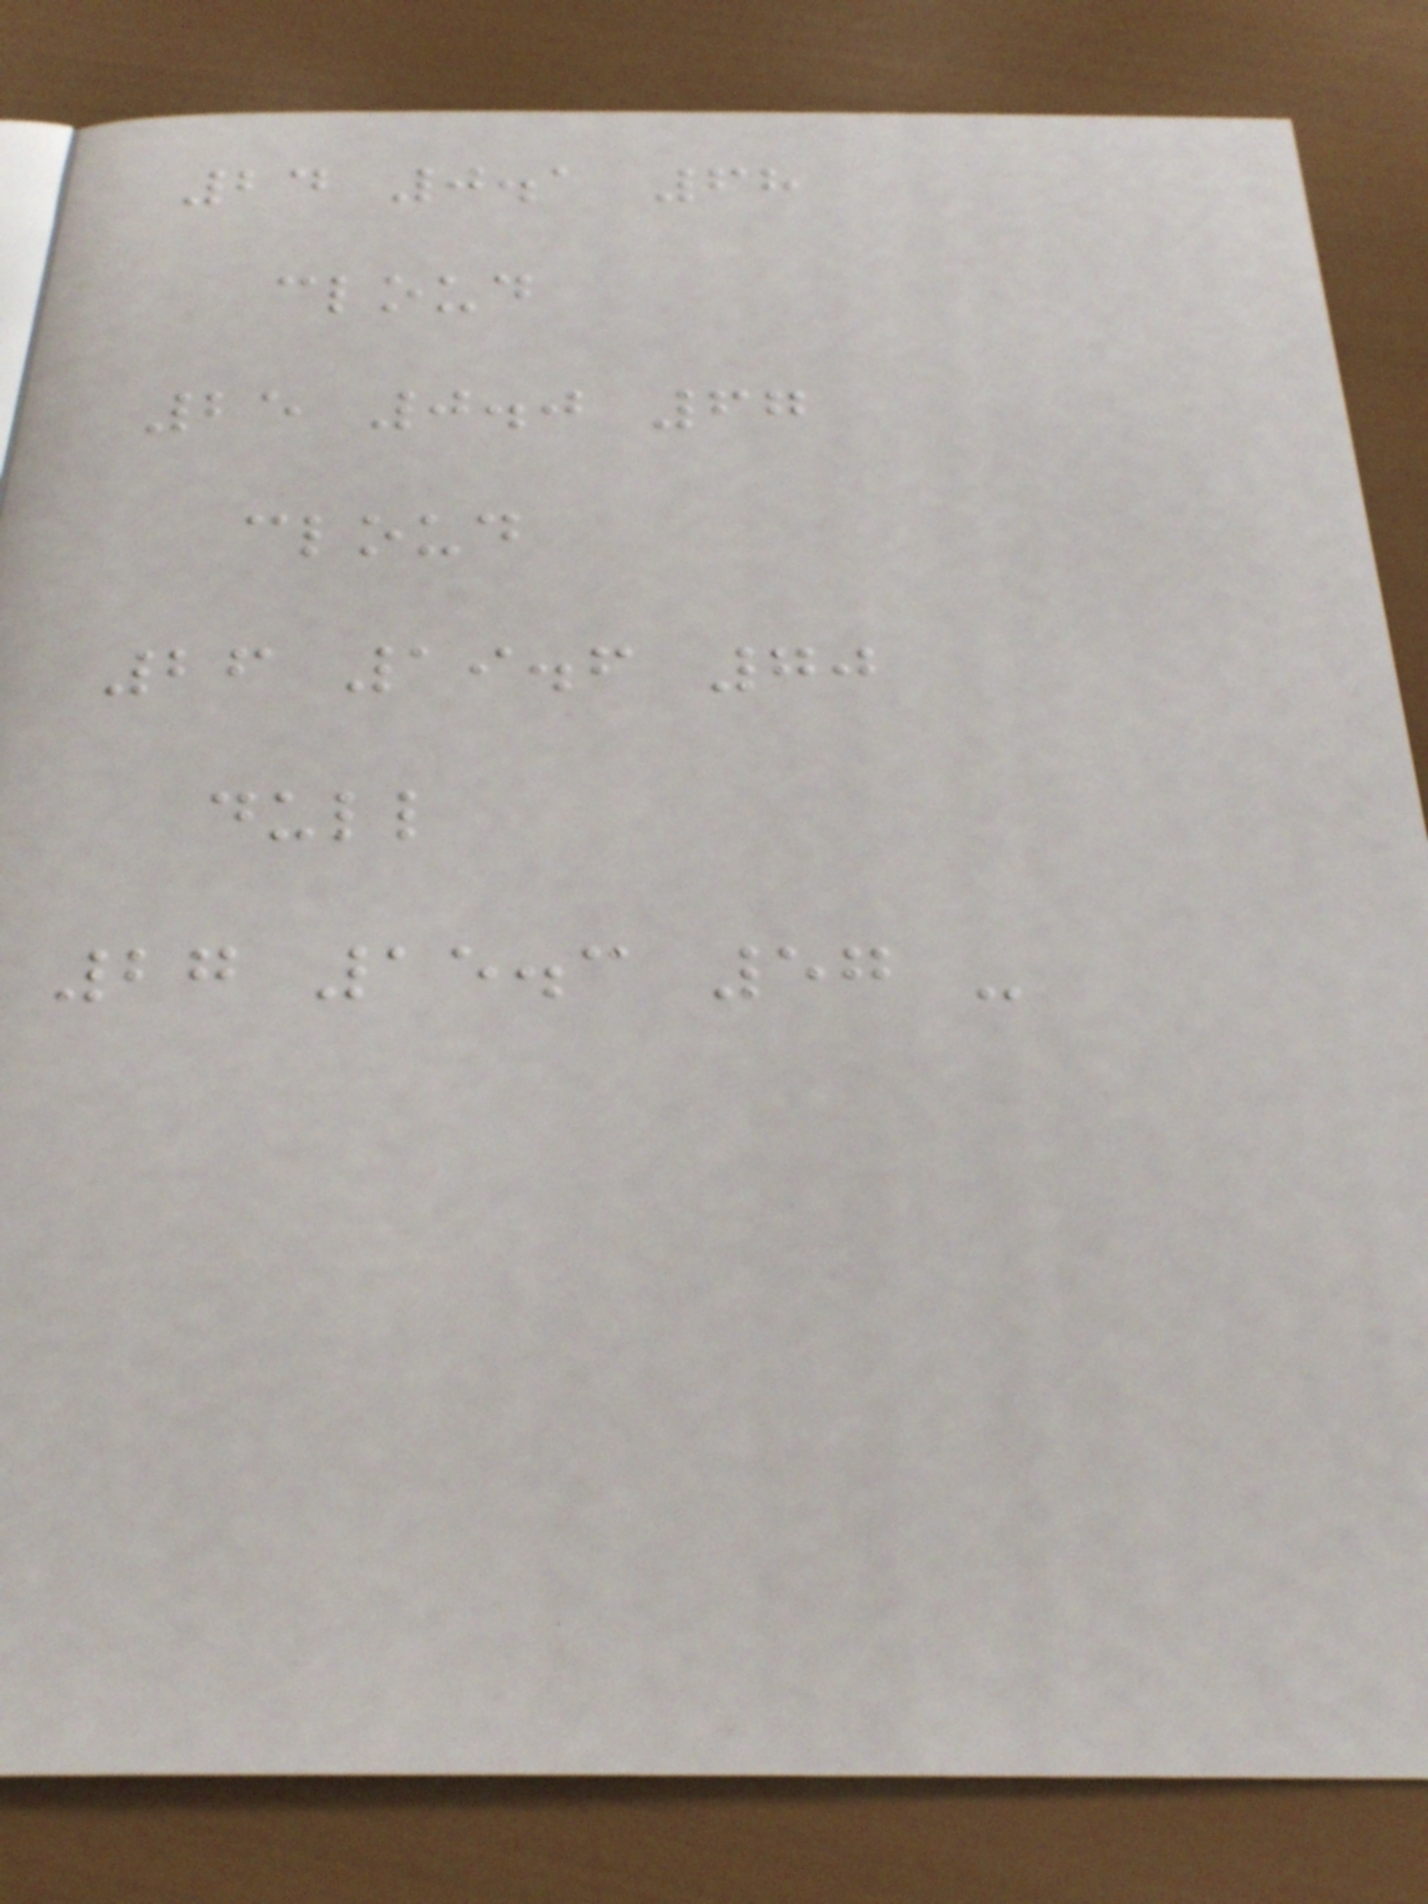24 0.1 68
cloud
25 0.0 67
cloud
26 19.6 70
dull
27 15.3 57 -
